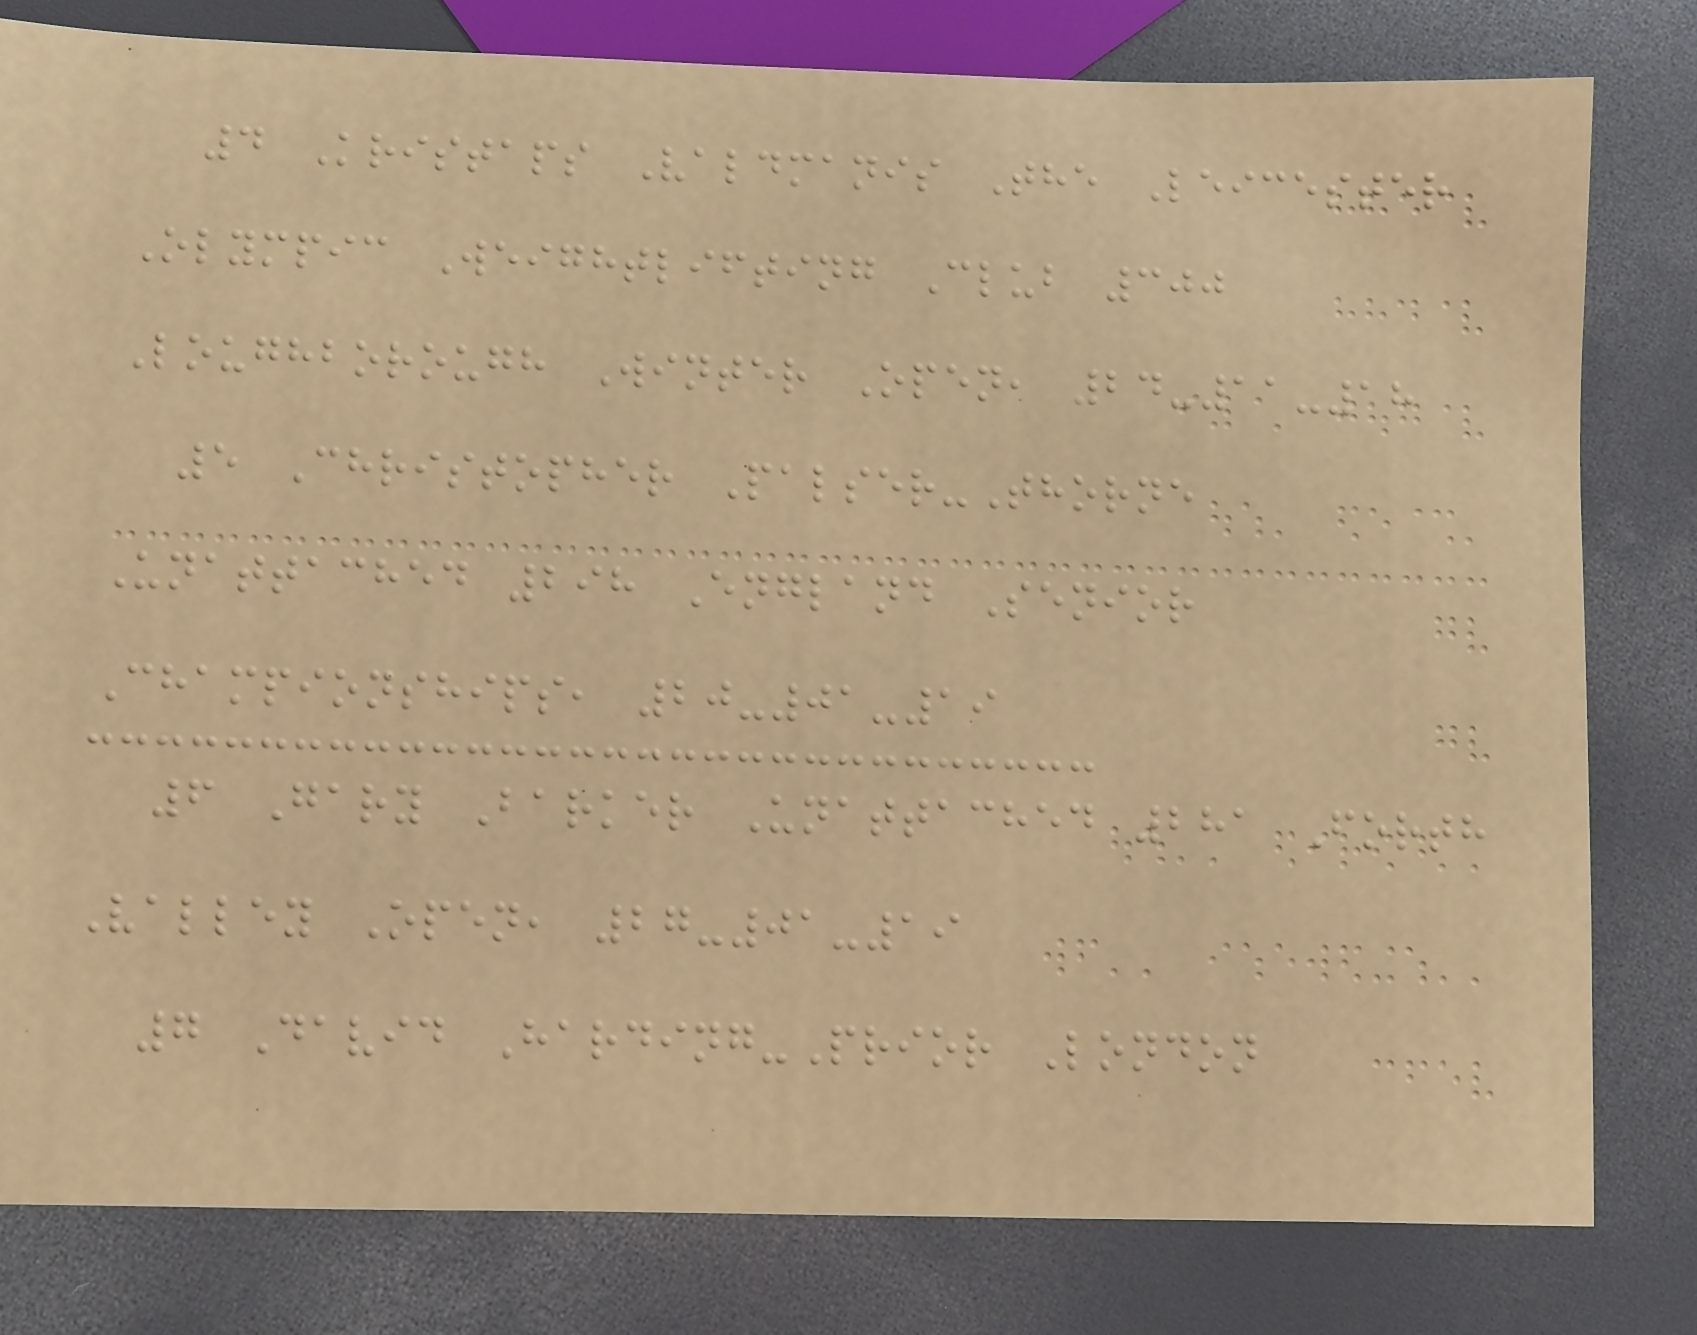4 Kristaps Valdmanis The Leicester
Olympic Weightlifting Club 300
Loughborough Winter Open, 24-11-18
5 Christopher Palser-Thorne
Unattached 298 England Senior
Championships, 20-01-19
6 Gary Barker Unattached 281 Forth
Valley Open, 27-01-19
7 David Harding-Prior London
